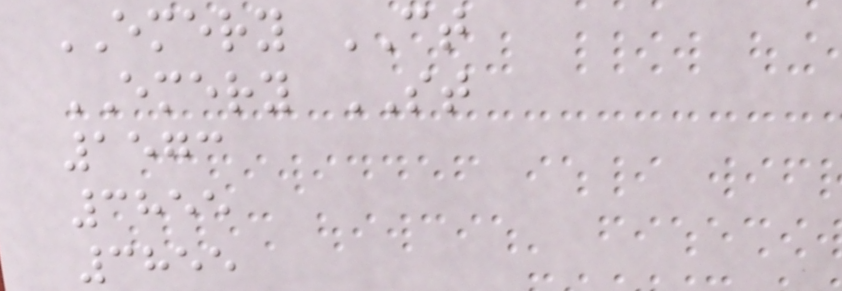EMERY CT
EMERY ST
1573
3855
3855
